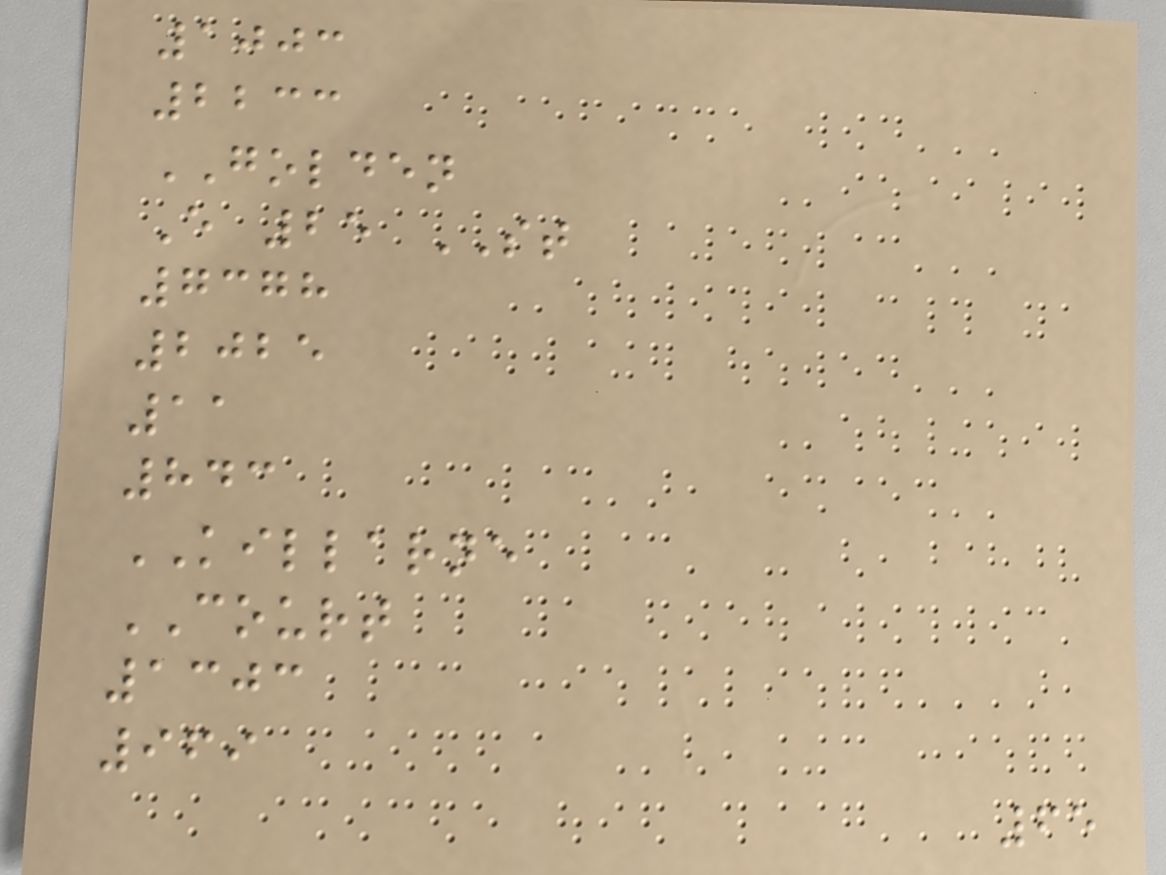1003
2233
GOLDEN
E 25 ST
7378
2025
11
843
KILLARNE
COURT
1303
969
65
